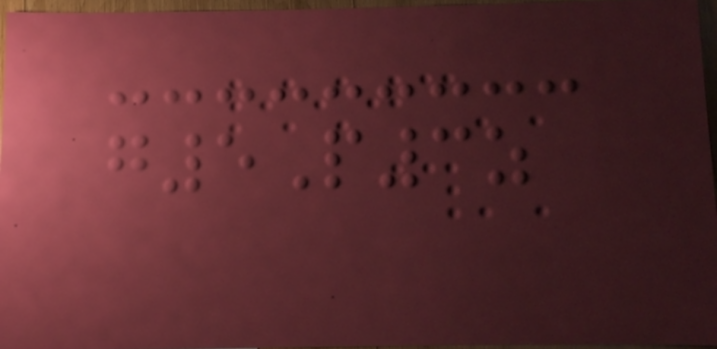g5P3z
